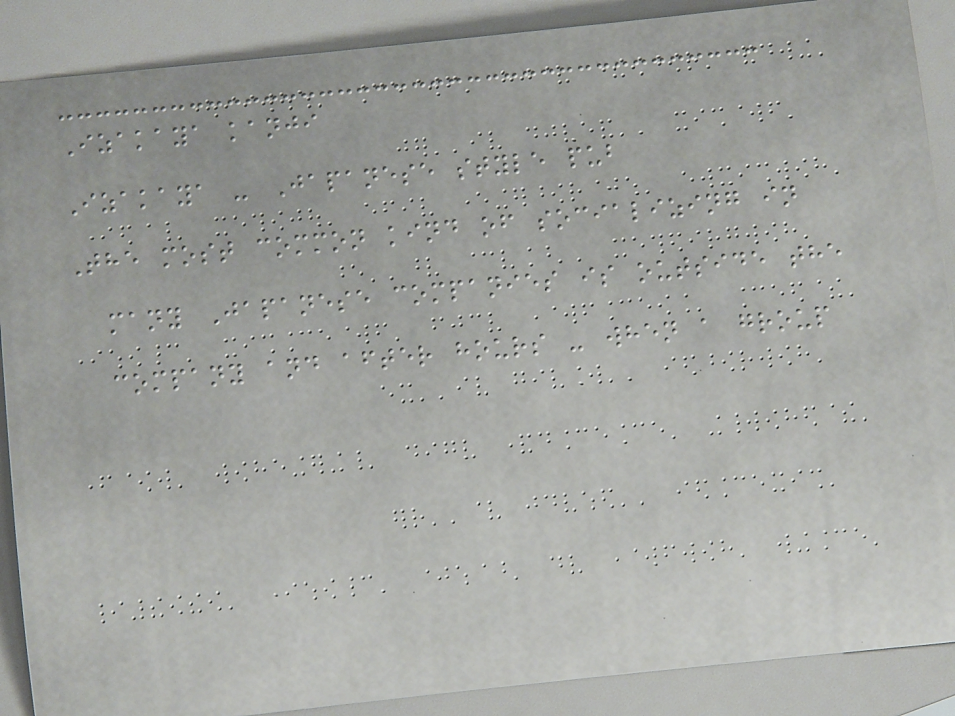Izakaya kanji
Izakaya - Japanese style pub
The most common kind of socializing in
many Japanese companies is outside the
company and after hours - when a group
